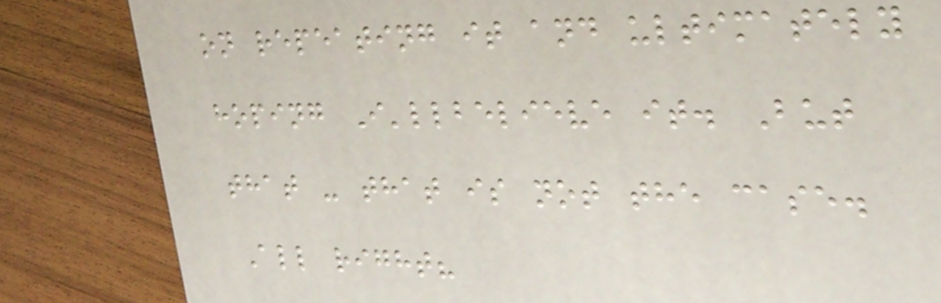on repeating it and ultimately
hoping I'llbelieve it. But
that - that is not the case.
All right?
